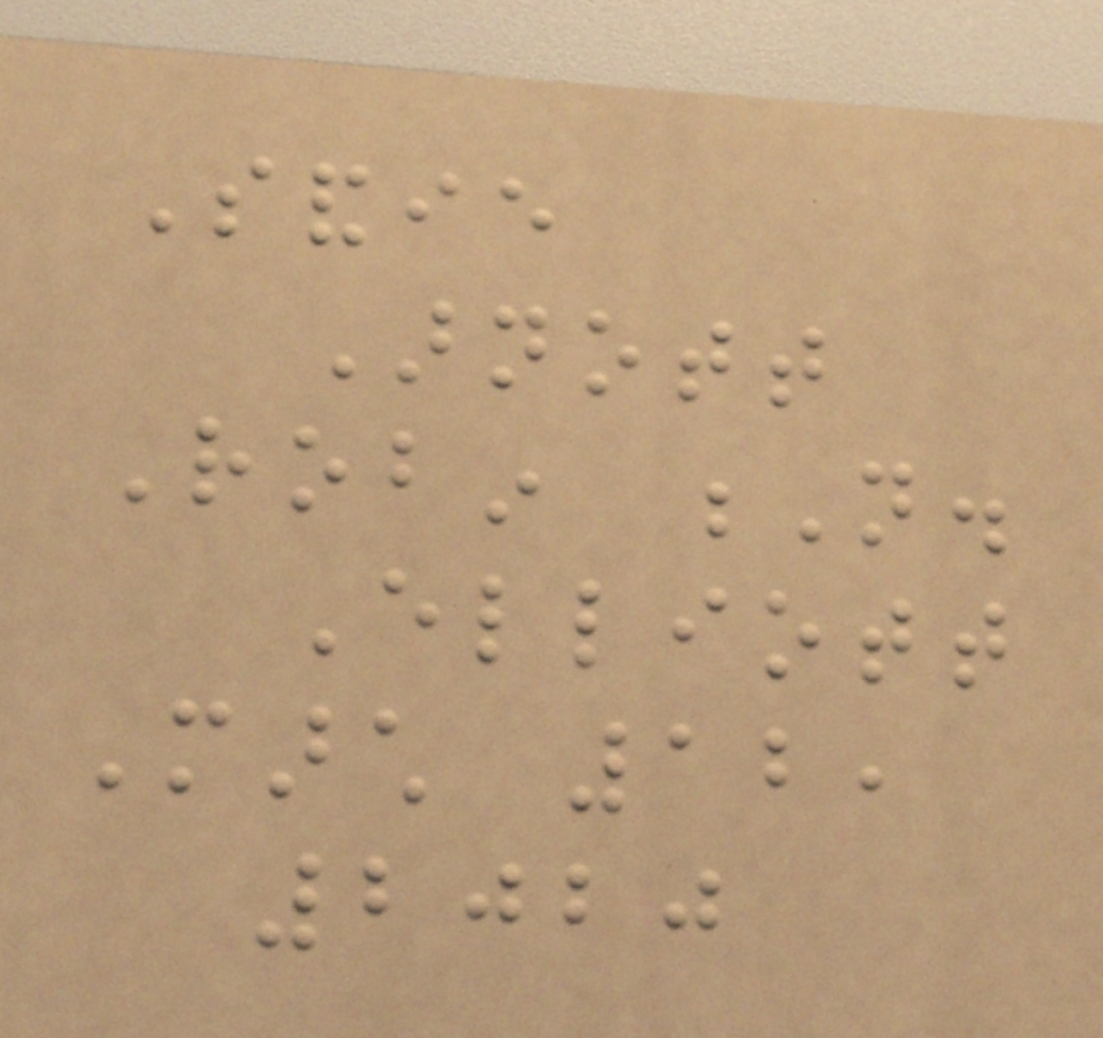Sandie
Arnott
Robin N.
Elliott
March 12,
2020
